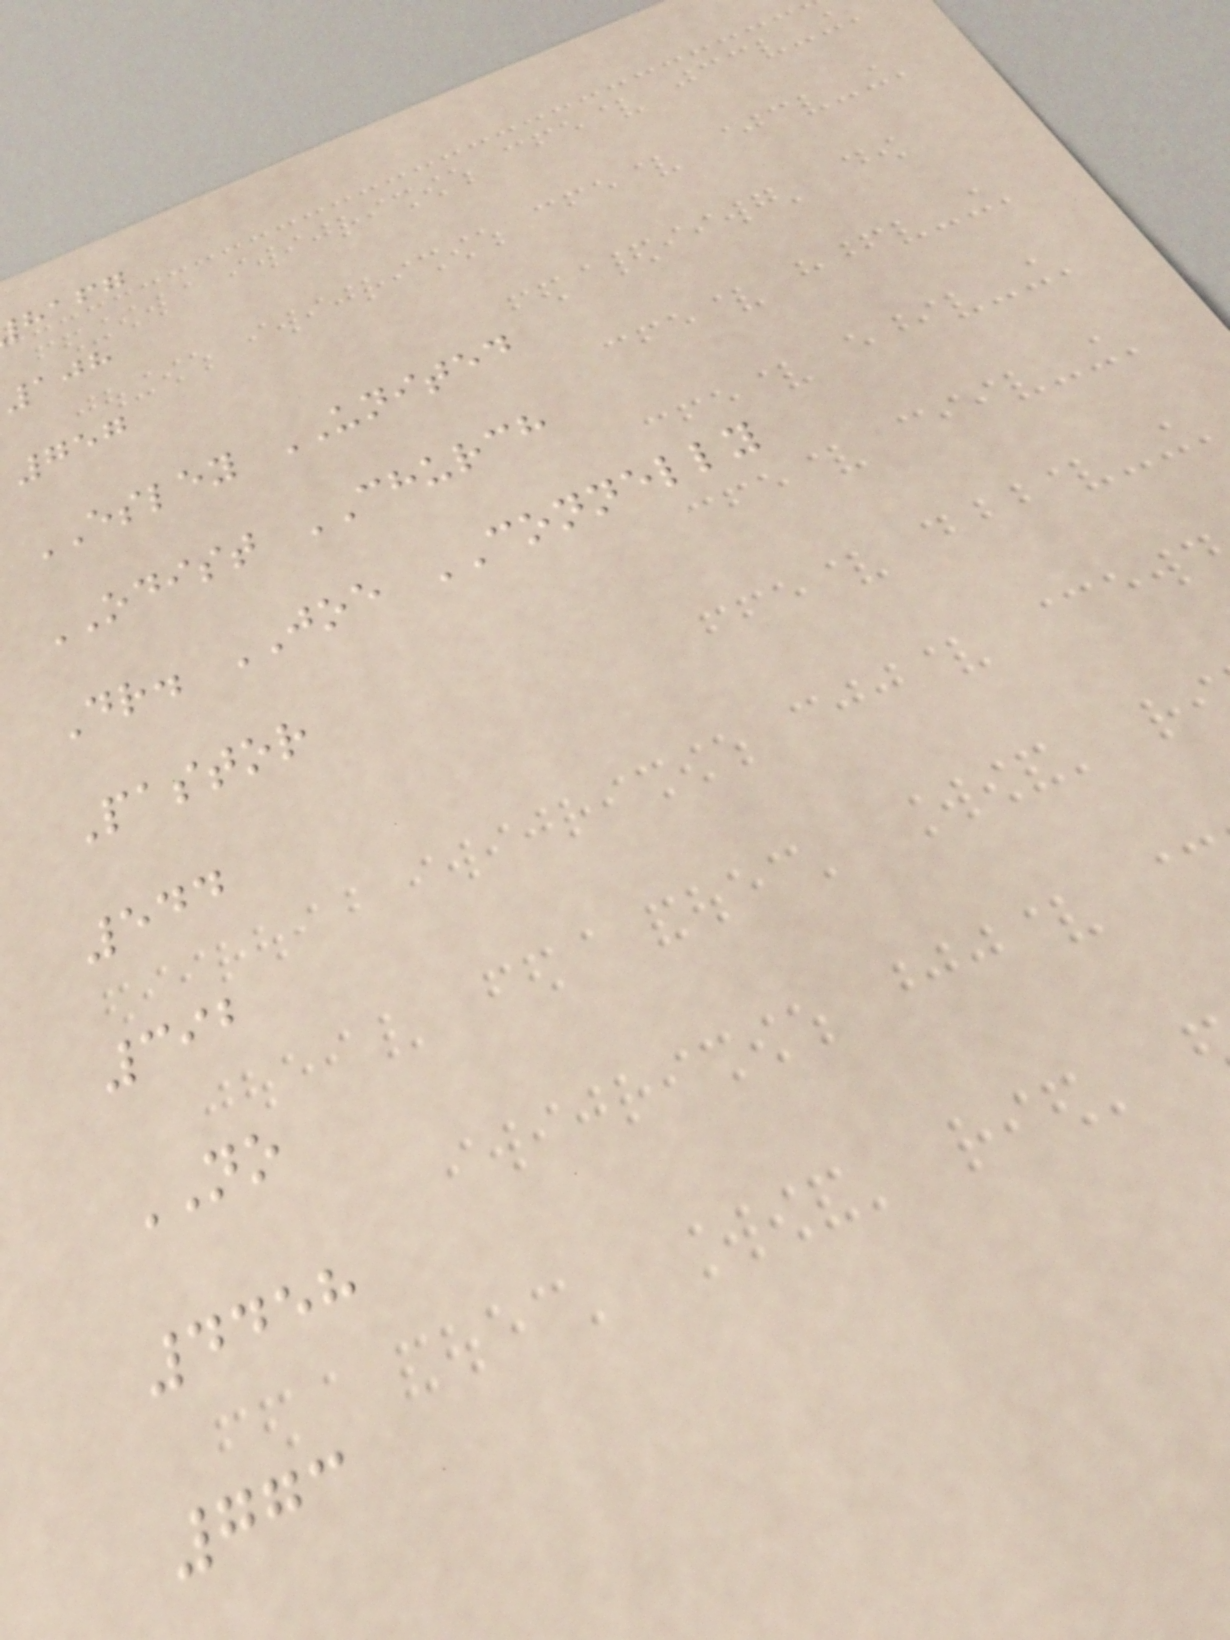hafg
108
757
ESLEY UNITED
ODIST CHURCH
Dr. JOE CONNELLY
Pastor
544
392
NO
4458
773
